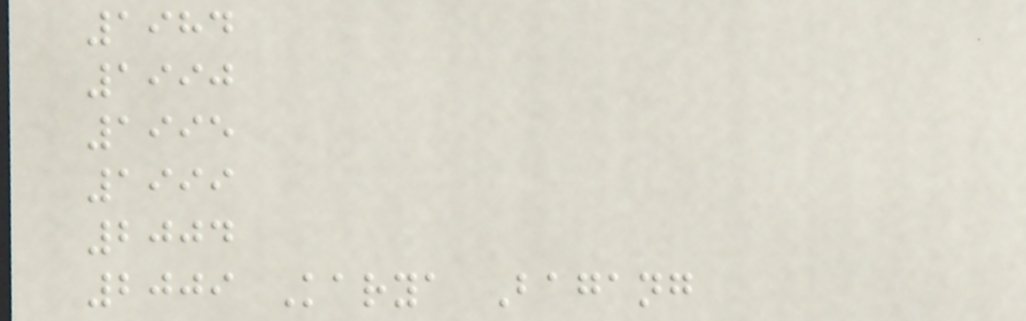1984
1990
1995
1999
2004
2009 Karya Bagang
